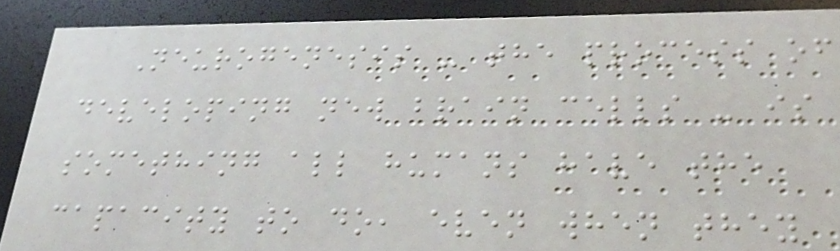Neurogenesis - the process of
developing new brain cells - is
something all humans have the
capacity to do, even when they
